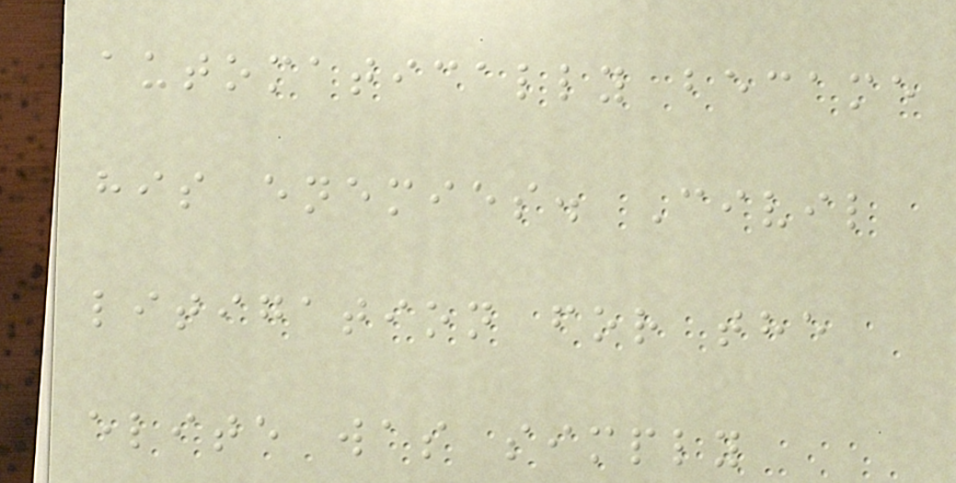automatically became
his enemies. Civil
litigation for the
elite was simply
